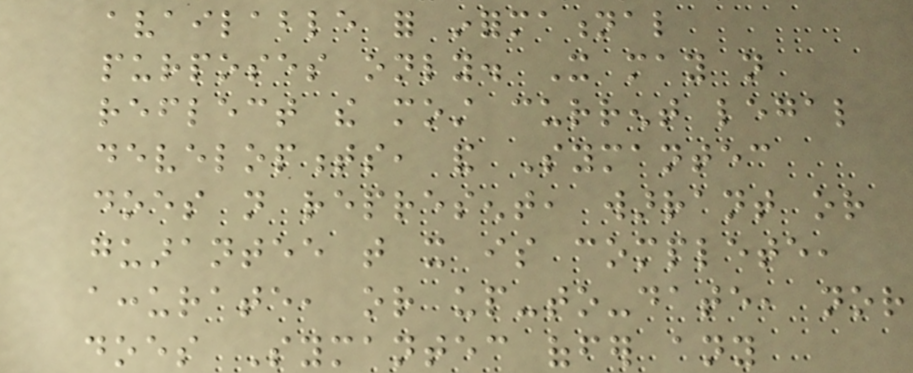available for informational
purposes only. It may not
reflect the most current legal
developments, and Symantec
does not represent, warrant or
guarantee that it is complete,
accurate, or up-to-date, nor
does Symantec offer any
